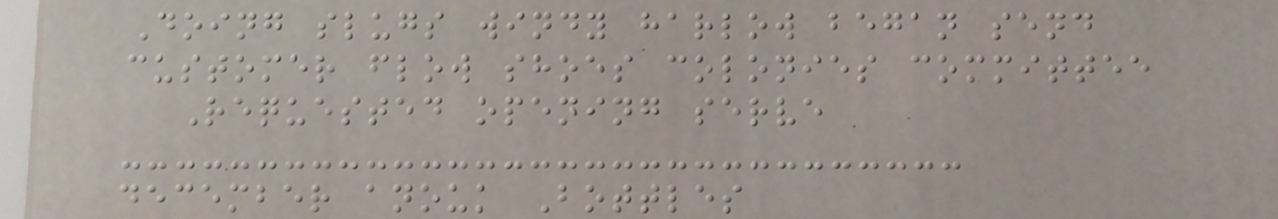Doing slugs windy harlow began send
customer flow shoes colonies committee
Requested opening serve
december anouk Bottles
